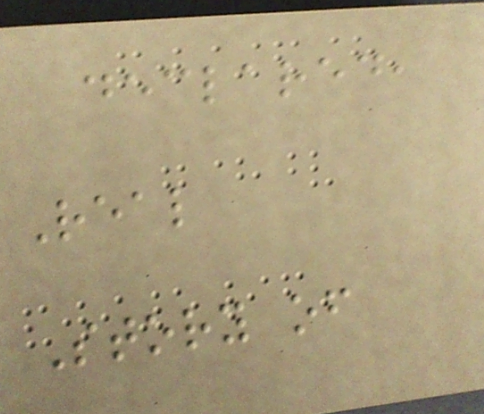declared,
Real
Story of
